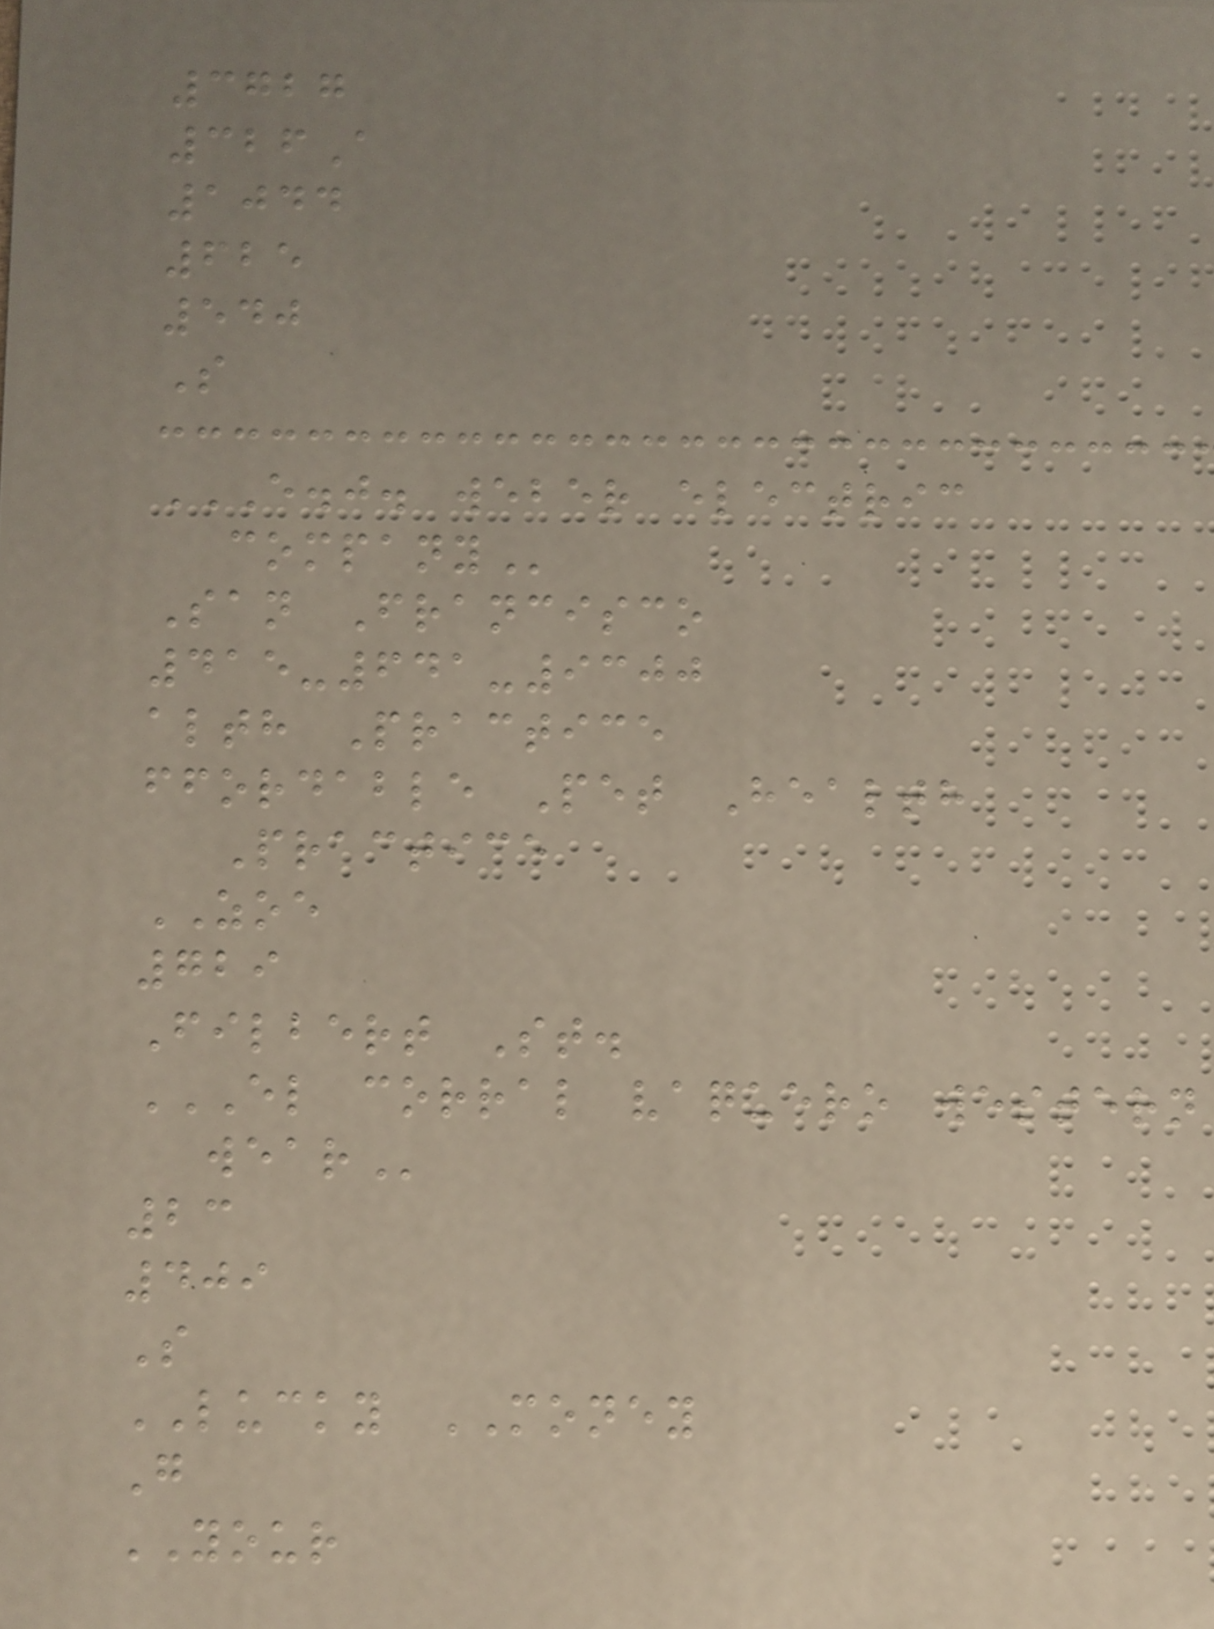3727
326A
1044
625
540
S
E.J. WEBER ELECTRIC
COMPANY
San Francisco
415-641-9300
alth Practice
ffordable Pet Health
Practice
ZOE
729
Filbert St.
EL CORRAL VAQUERO WESTERN
WEAR
23
409
S
LUCKY MONEY
G
YOUR
